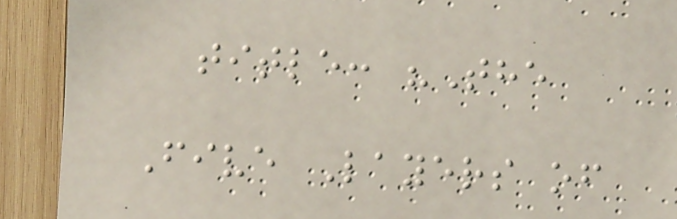title: "The
Five Layers of
